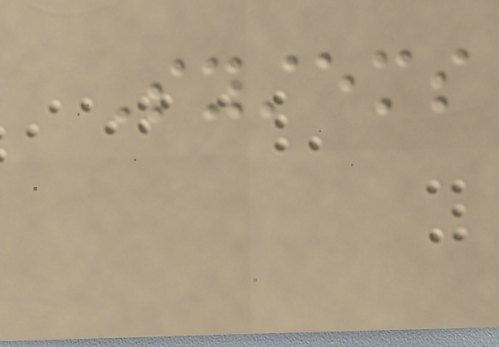Systems
